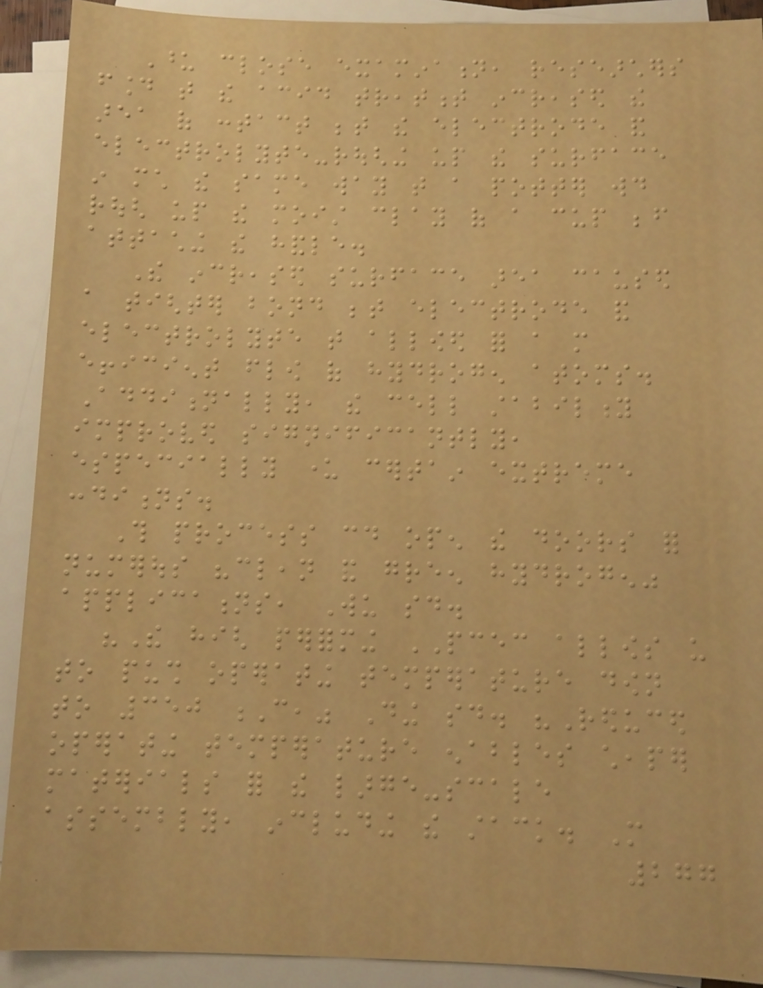Upon close examination, researchers
found that the acid treatment increased the
area of contact between the electrode and
electrolyte-roughing up the surface
in much the same way that a potter would
rough up the moist clay of a cup before
attaching the handle.
The increased surface area caused
a tighter bond between electrode and
electrolyte that allowed for a more
efficient flow of hydrogen atoms.
Additionally, the cell stability
improved significantly,
especially under certain extreme
conditions.
This process could open the doors for
numerous "clean and green hydrogen"
applications, Wu said.
"The high performing PCEC allows us
to push operating temperature down
to 350 C," Ding said. "Reduced
operating temperature enables cheaper
materials for the large-scale
assembly, including the stack. More
277
